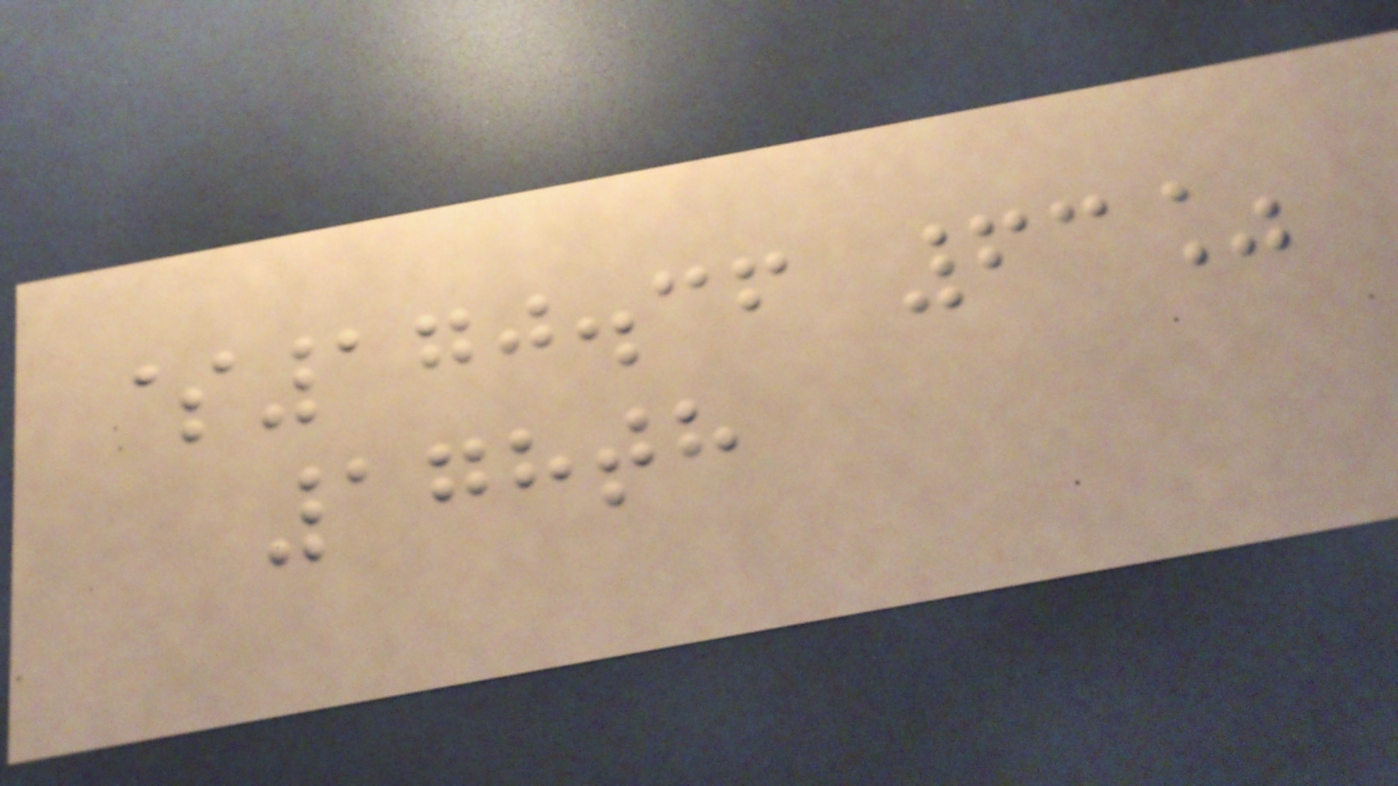$170.36 63%
178th
